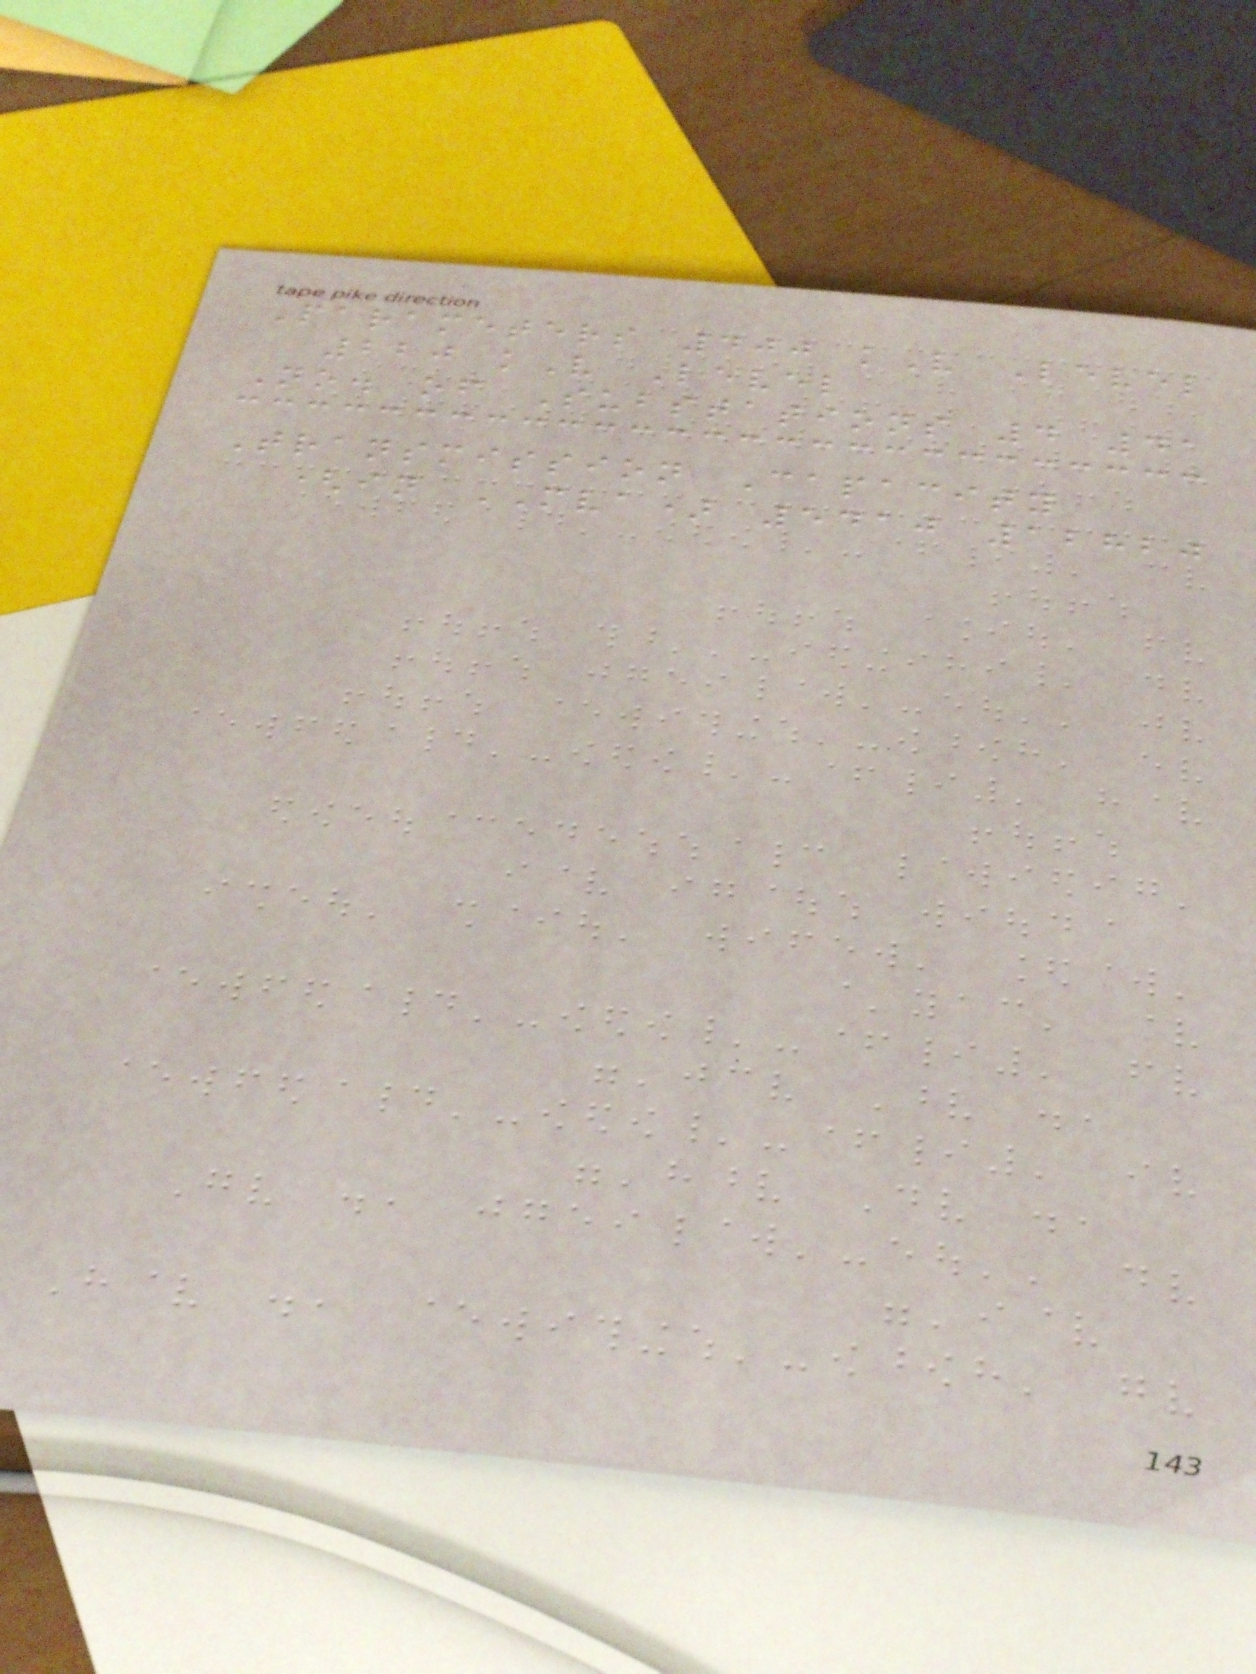Parameters 400 kV Level
220 kV Level
No. of Substations 4 41
Transmission Capacity
(in MVA) 5410 12820
